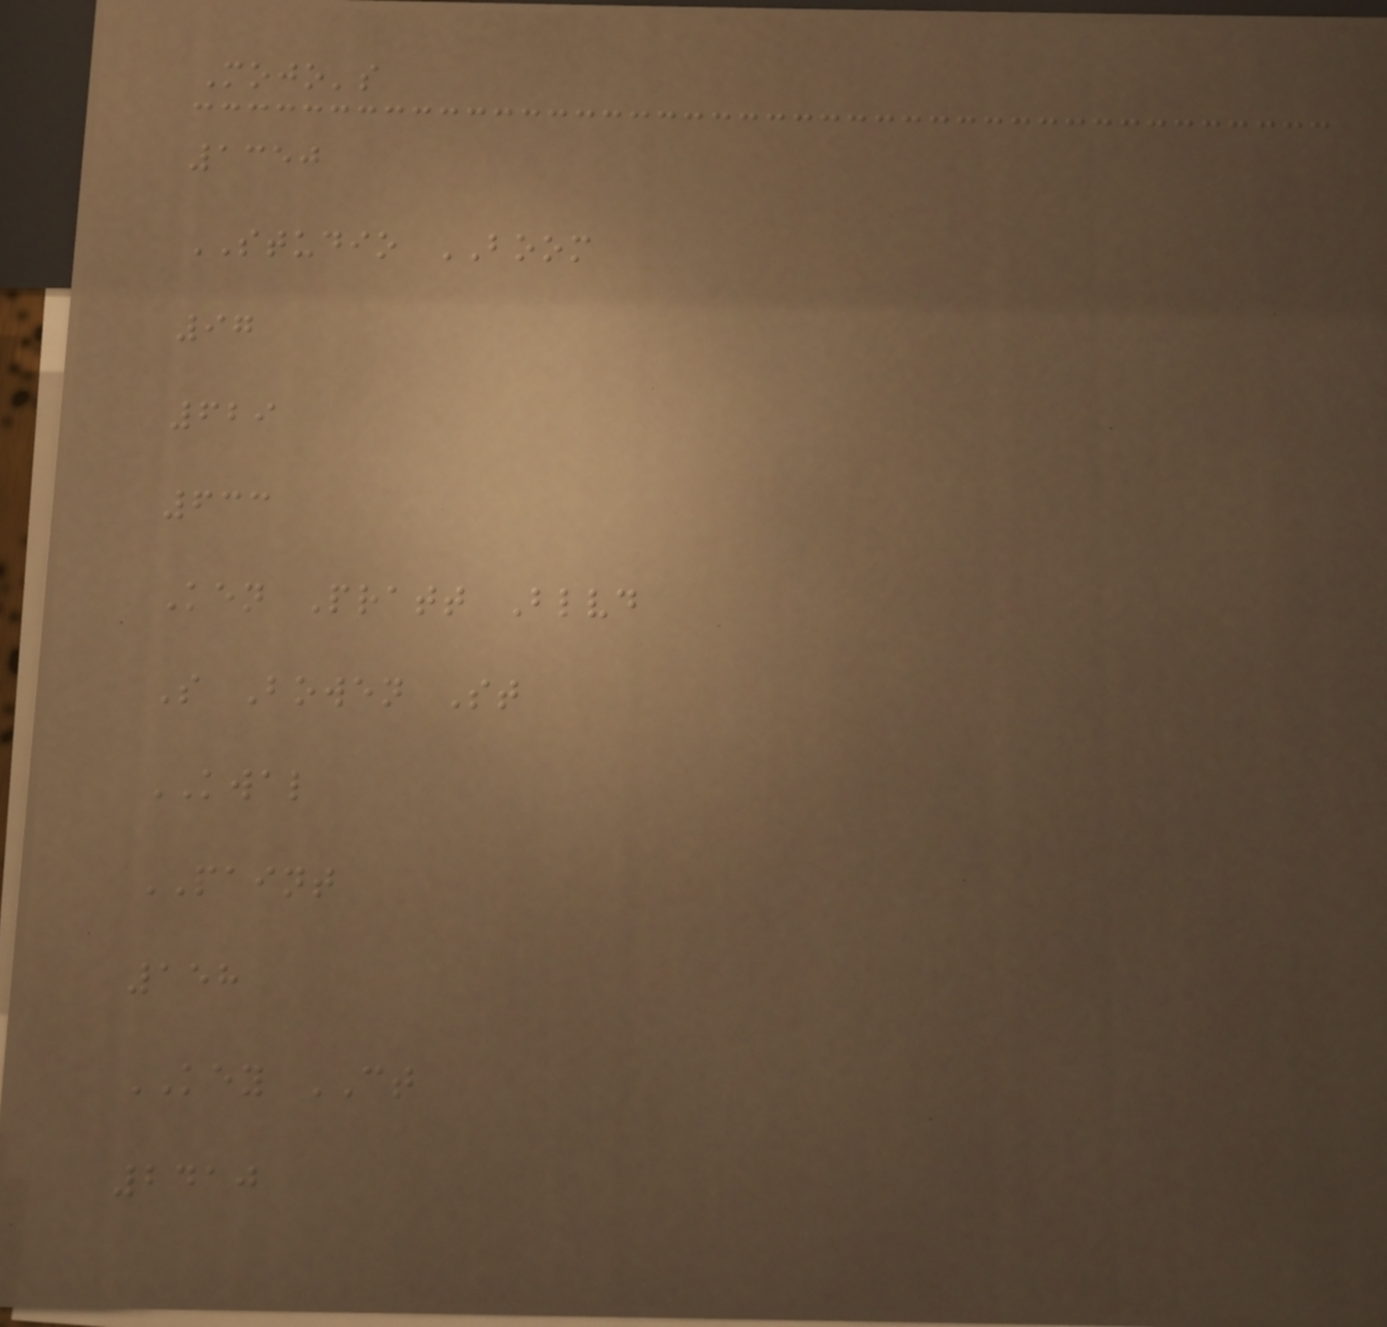Mojo's
1350
STUDIO BOOM
97
629
633
Ken Pratt Blvd
S Bowen St
KWAL
PAINT
158
KEY CT
2410
